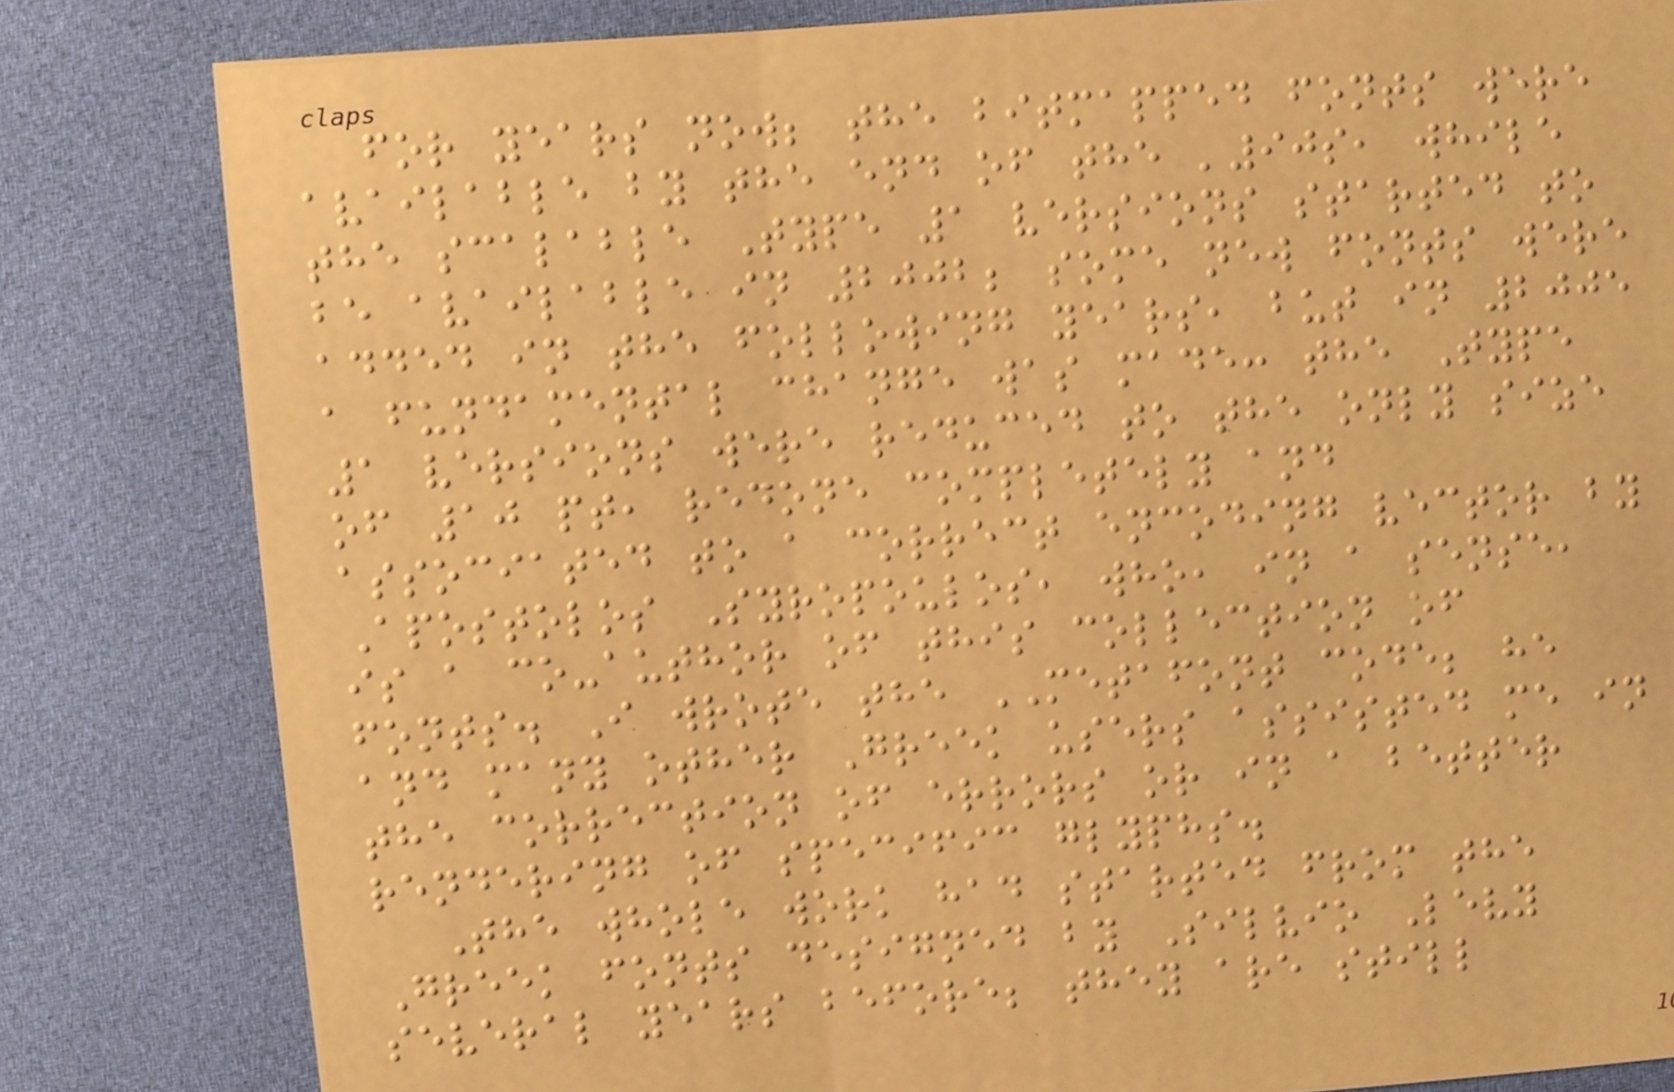for years now; the bitmapped fonts were
available by the end of the '90s, while
the scalable Type 1 versions started to
be available in 2002; some new fonts were
added in the following years, but in 2005
a fundamental change was made: the Type
1 versions were reduced to the only size
of 10 pt, redone completely and
associated to a correct encoding vector by
Apostolos Syropoulos, who, in a sense,
is a co-author of this collection of
fonts. I wrote the METAFONT code; he
and many other Greek users assisted me in
the correction of errors or in a better
rendering of specific glyphs.
The whole work had started from the
Greek fonts designed by Silvio Levy
several years before; they are still
